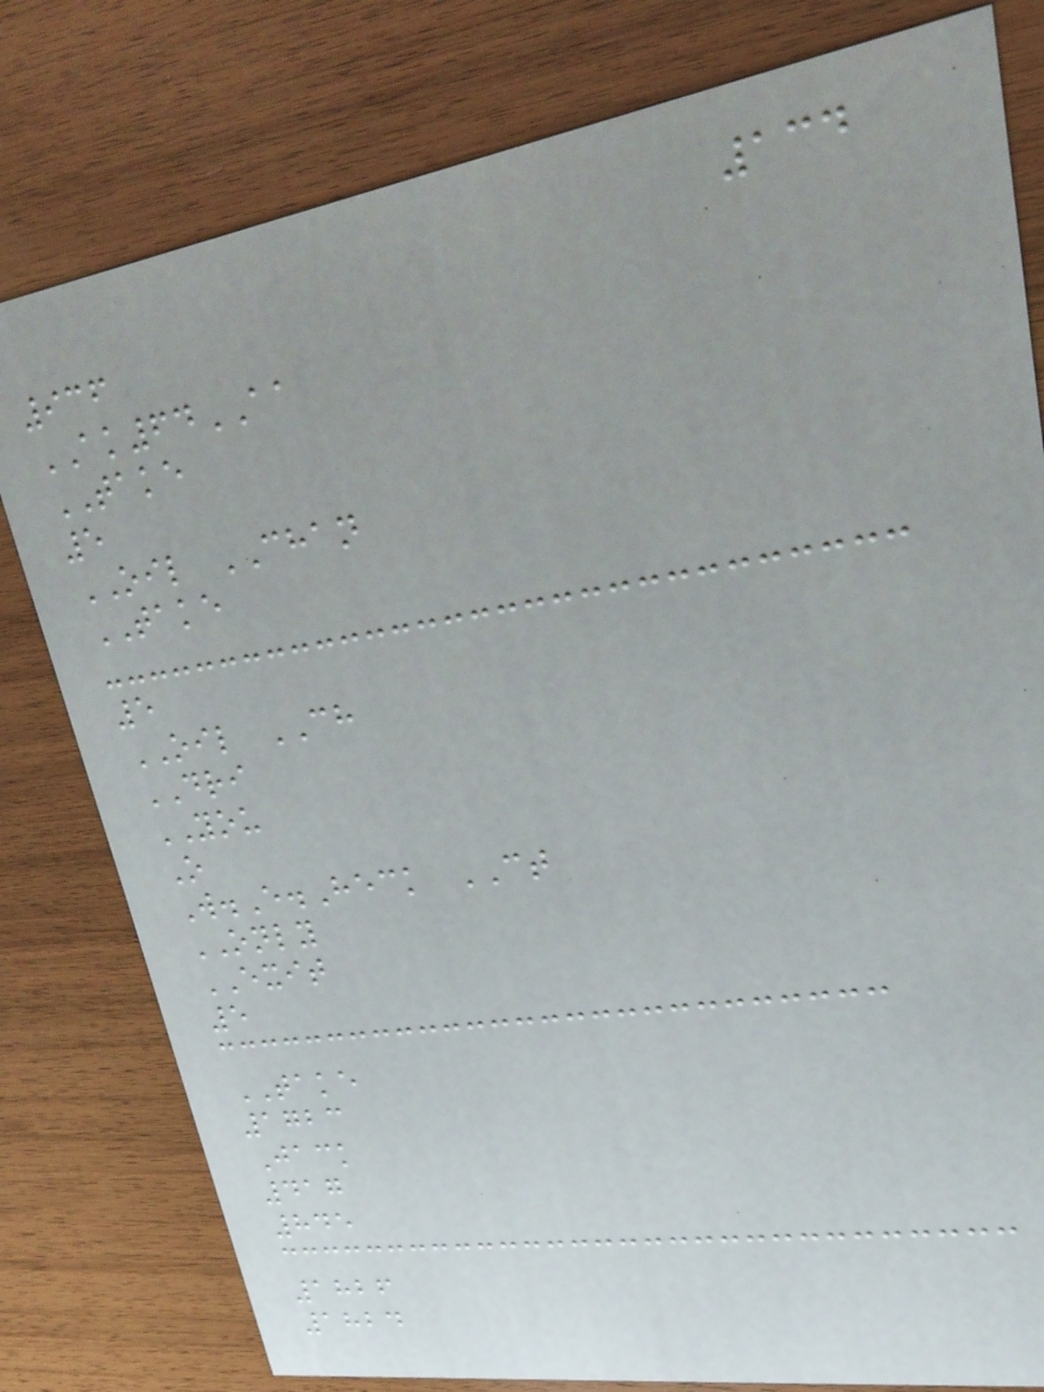134
936
AK64AA
TAKE
5
OIL CHAN
TAKE
5
OIL CH
DRI
YOU
O
W.E.Heck CT
ONLY
EXIT
5
TAKE
1723
Jack
417
845
1826
1824
